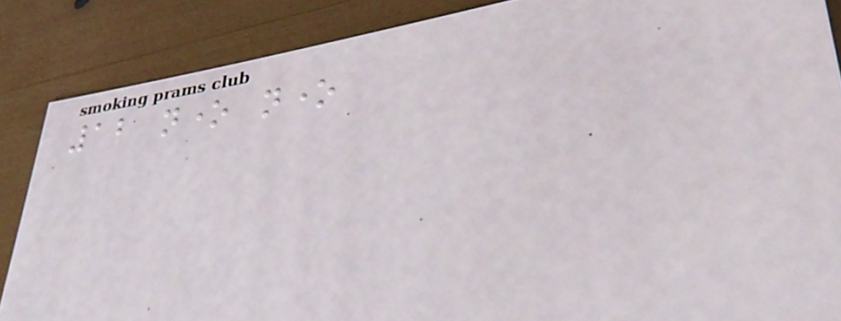12 none none
